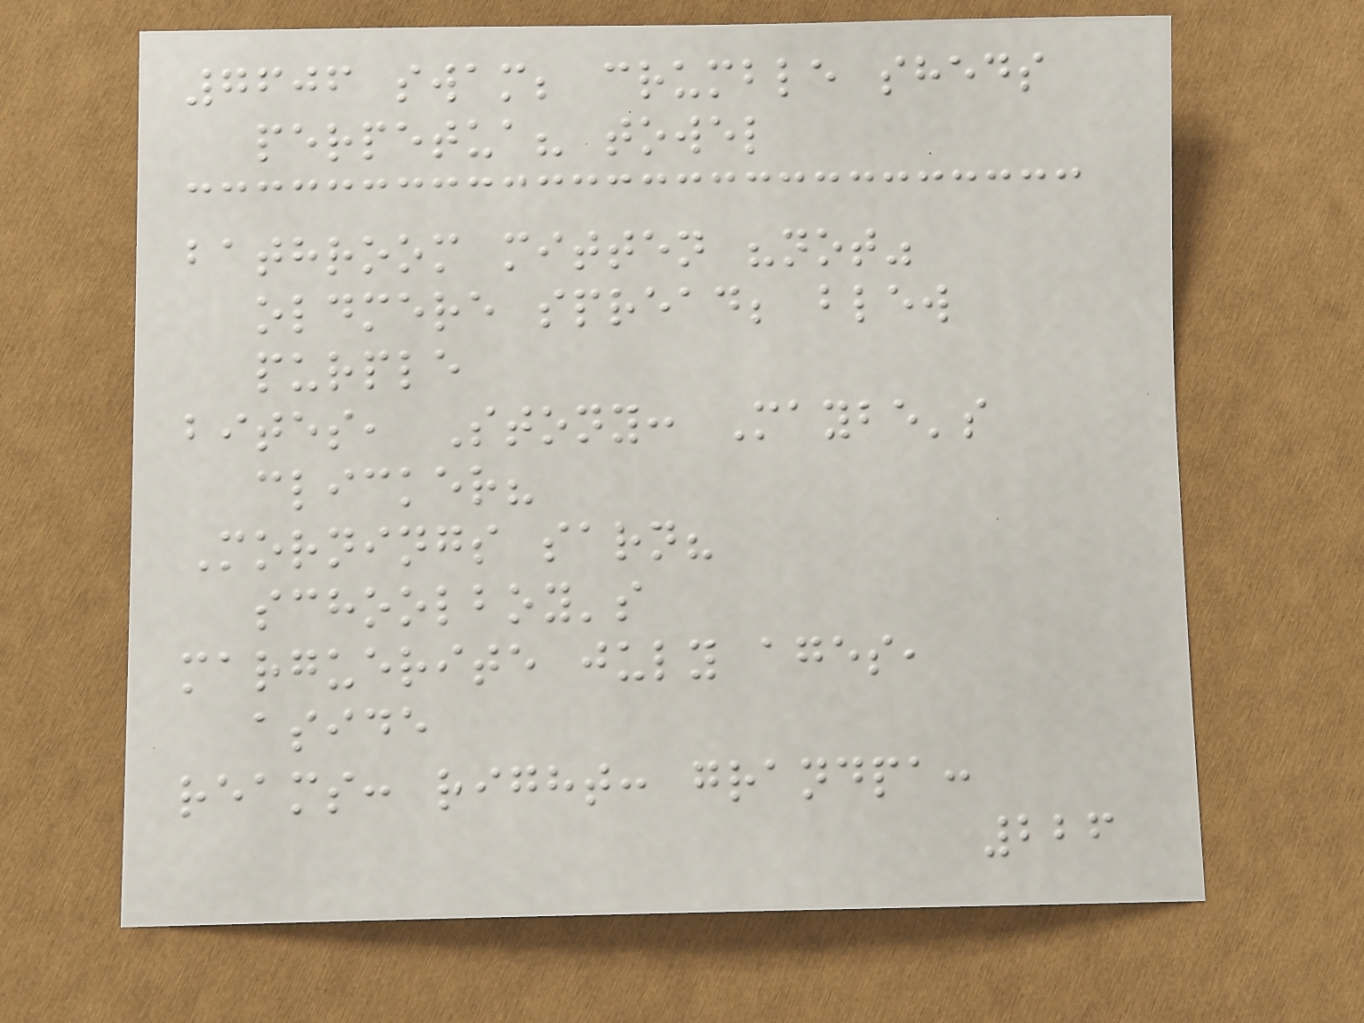7606 swam; crumble sheds
perpetua? towel
bathroom mitten "not"
oldmere spread; blew
purple
bites, Stony: Maybe's
clicker?
Mornings sarn?
schoolboy's
marguerite july ages,
aside
reams: right: grandpa:
226
